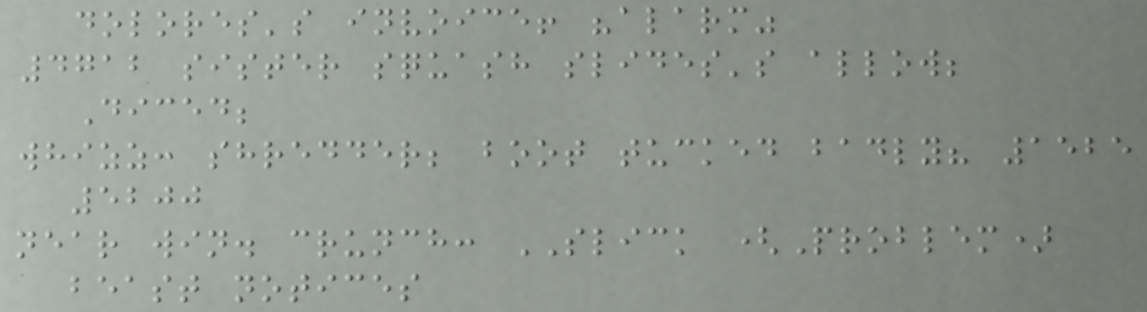dolores's invoice! "alarm"
4712 sister squash slides's allow;
Diced;
whizz: shredder; boot tucked badly? 1525
5200
near win. crunch: SLICK (Problem)
beast notices
